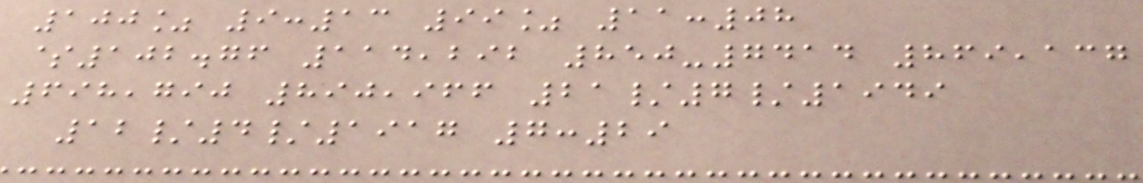100% 9:13 99% 11:08
$102.76 114,292 850-7414 869,137
698,790 890,966 21/7/1949
12/4/1917 7:29
